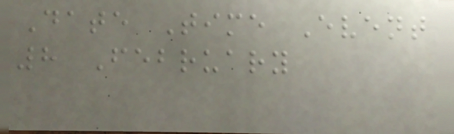Date Time Event
8 February
